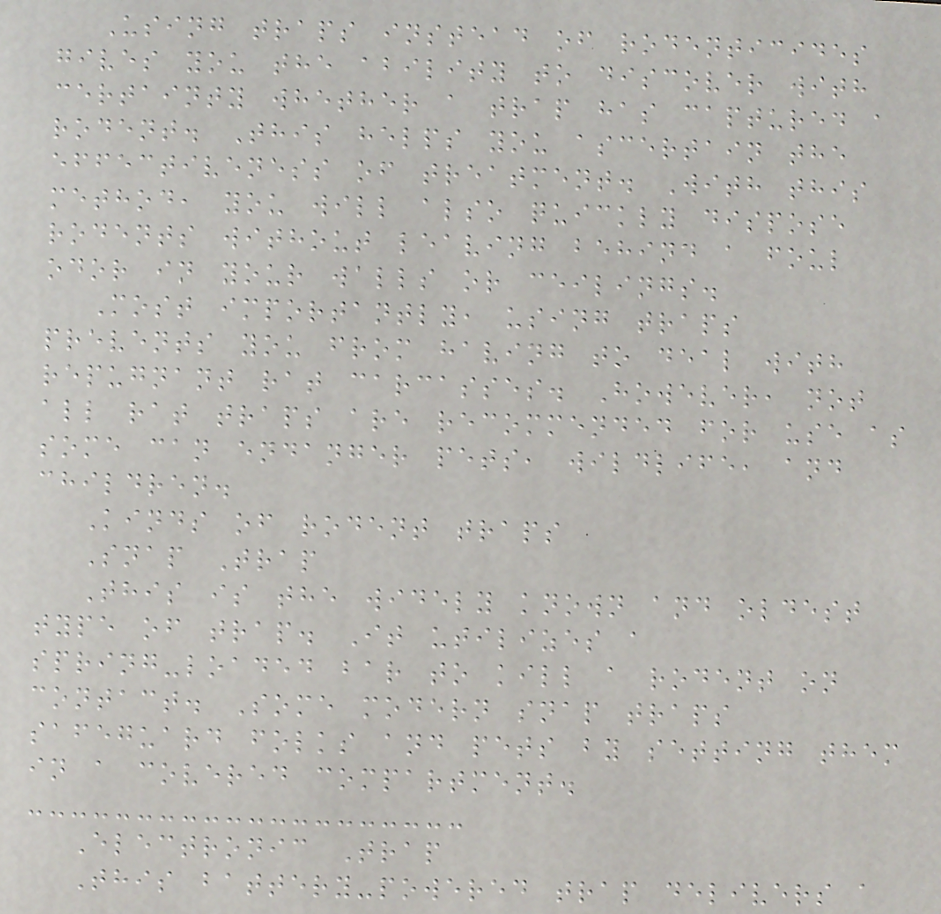Using traps instead of rodenticides
gives you the ability to discover with
certainty whether a trap has captured a
rodent. This helps you ascertain the
effectiveness of treatment. With this
method, you will also quickly dispose
rodents without leaving behind a foul
odor in your walls or ceilings.
Most importantly, using traps
prevents you from having to deal with
repugnant rat carcasses. However, not
all rat traps are recommended for use as
some can endanger pets, wildlife, and
children.
Kinds of rodent traps
Snap Trap
This is the widely known and oldest
type of trap. It utilizes a
spring-loaded bar to kill a rodent on
contact. Some modern snap traps
safeguard folks and pets by setting them
in a covered compartment.
Electronic Trap
This battery-powered trap delivers a
